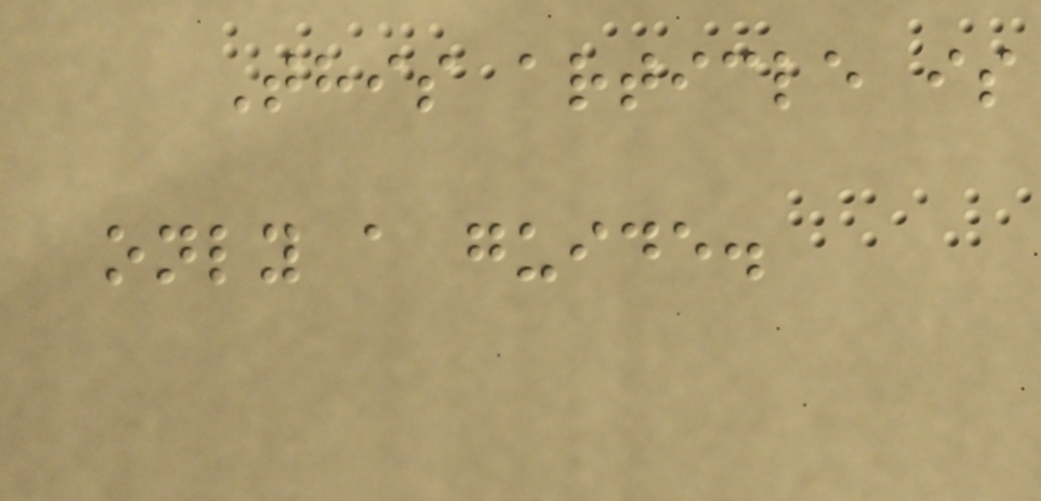This article is
only a guide.
